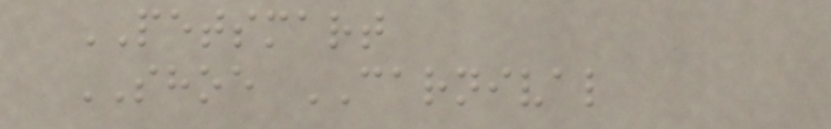PETSMART
SHOE CARNIVAL
